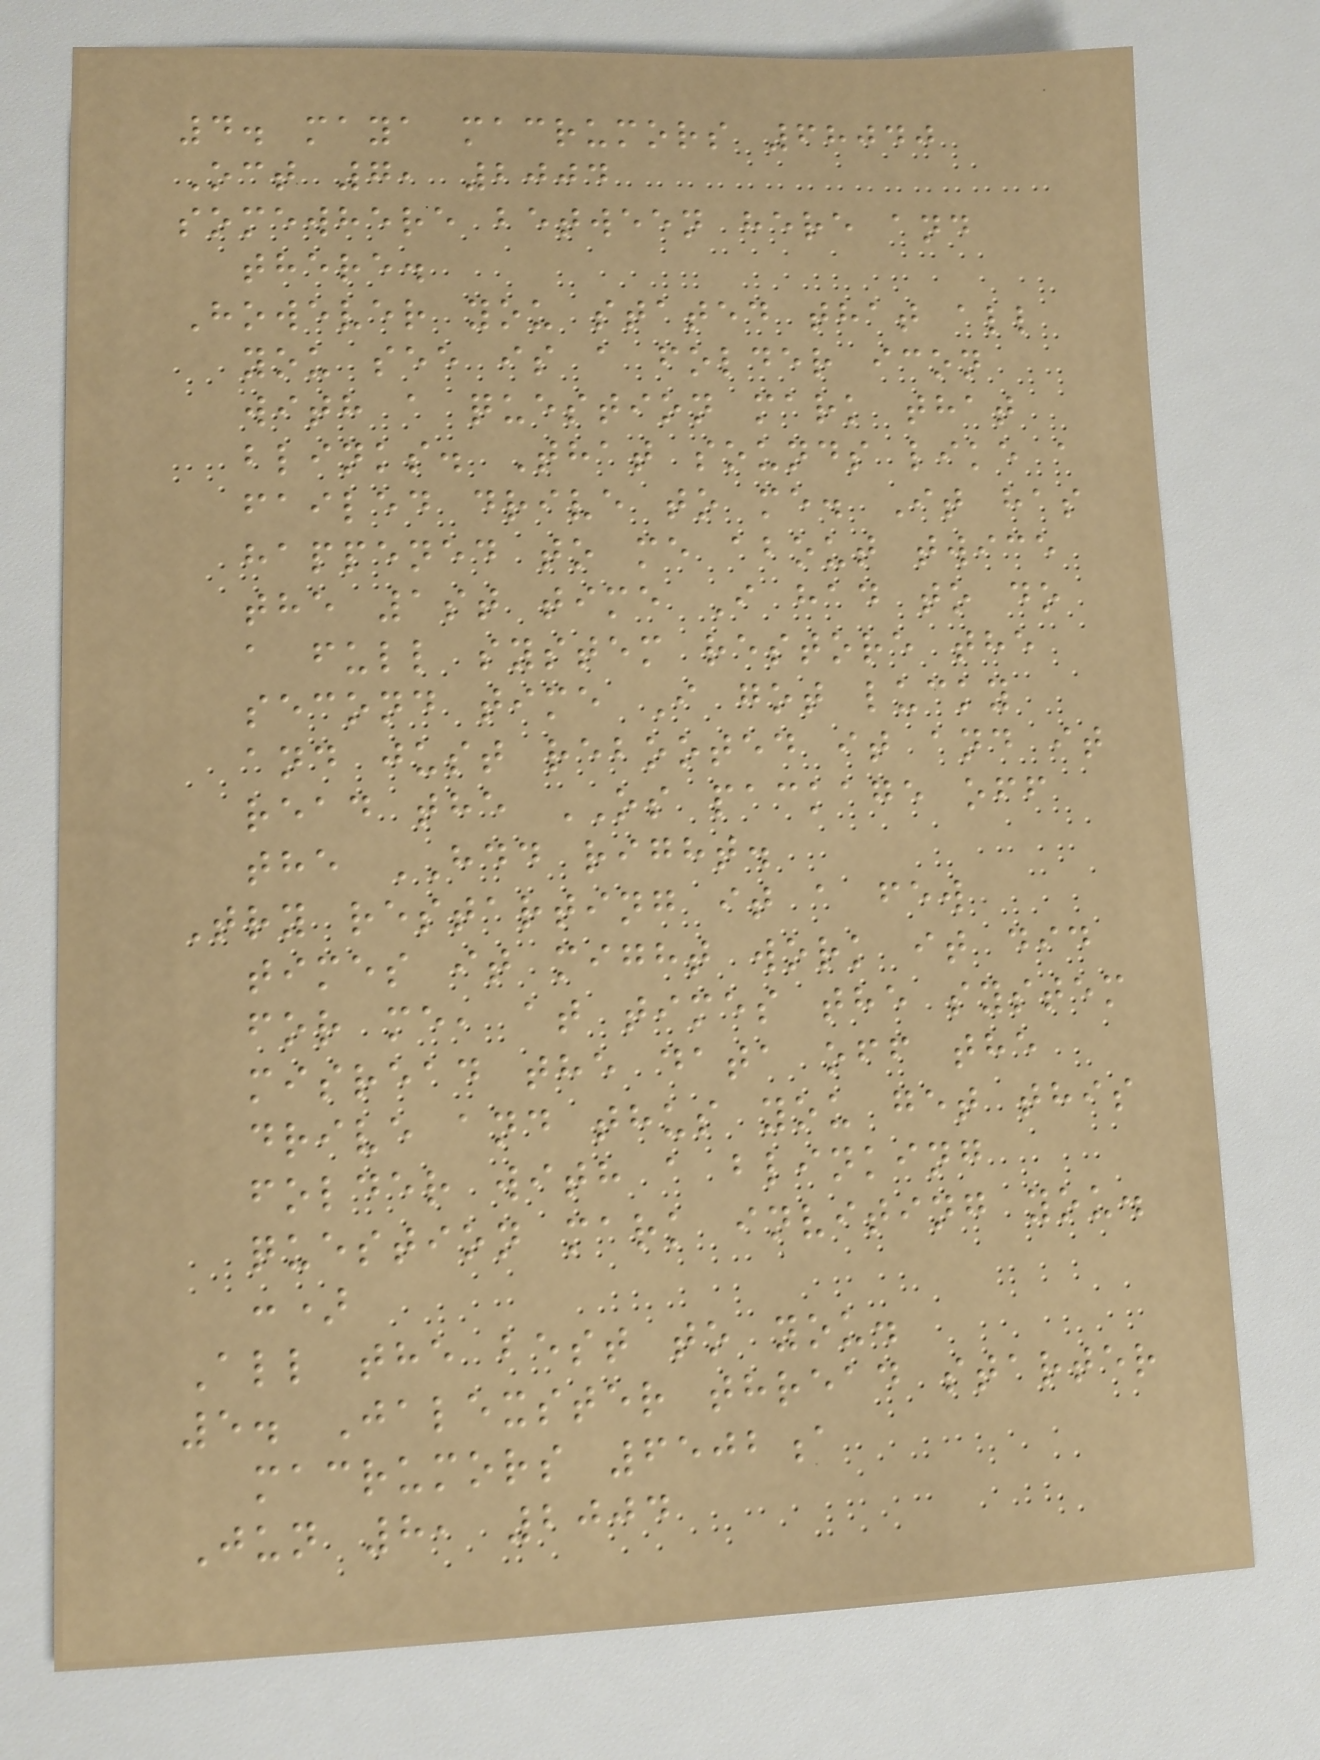4. maya macrumors 68040
Oct 7, 2004
somewhere between here and
there.
However you stated that all
you see is a folder icon
with a question mark that
blinks. That sounds like a
failed drive to me. It has
happened to me about twice
the 1st time I had to do
a full system restore the
second time I got lucky
and just rebooted it and it
read the OS package off
the HDD right.
Try restarting it a few
times it might work it did
for me, at times the system
misread the data off the
drive and thus you get this
folder with a blinking
question mark inviting you.
:)
All the best to you.
5. Jalexster thread starter
macrumors 6502a
Jun 8, 2004
